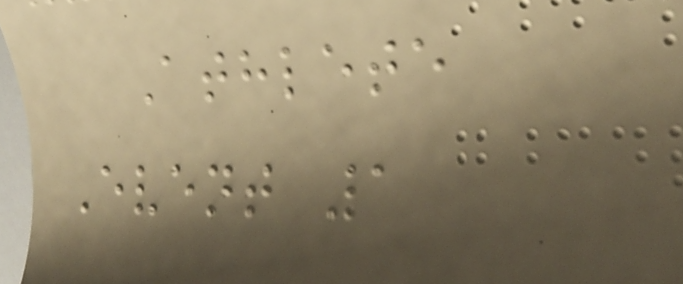Athlete
Event 1
